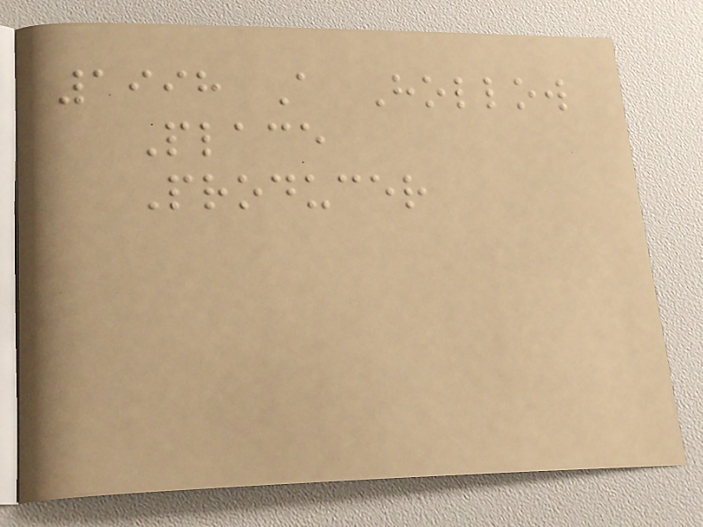1998 A Hollow
Place
Producer
